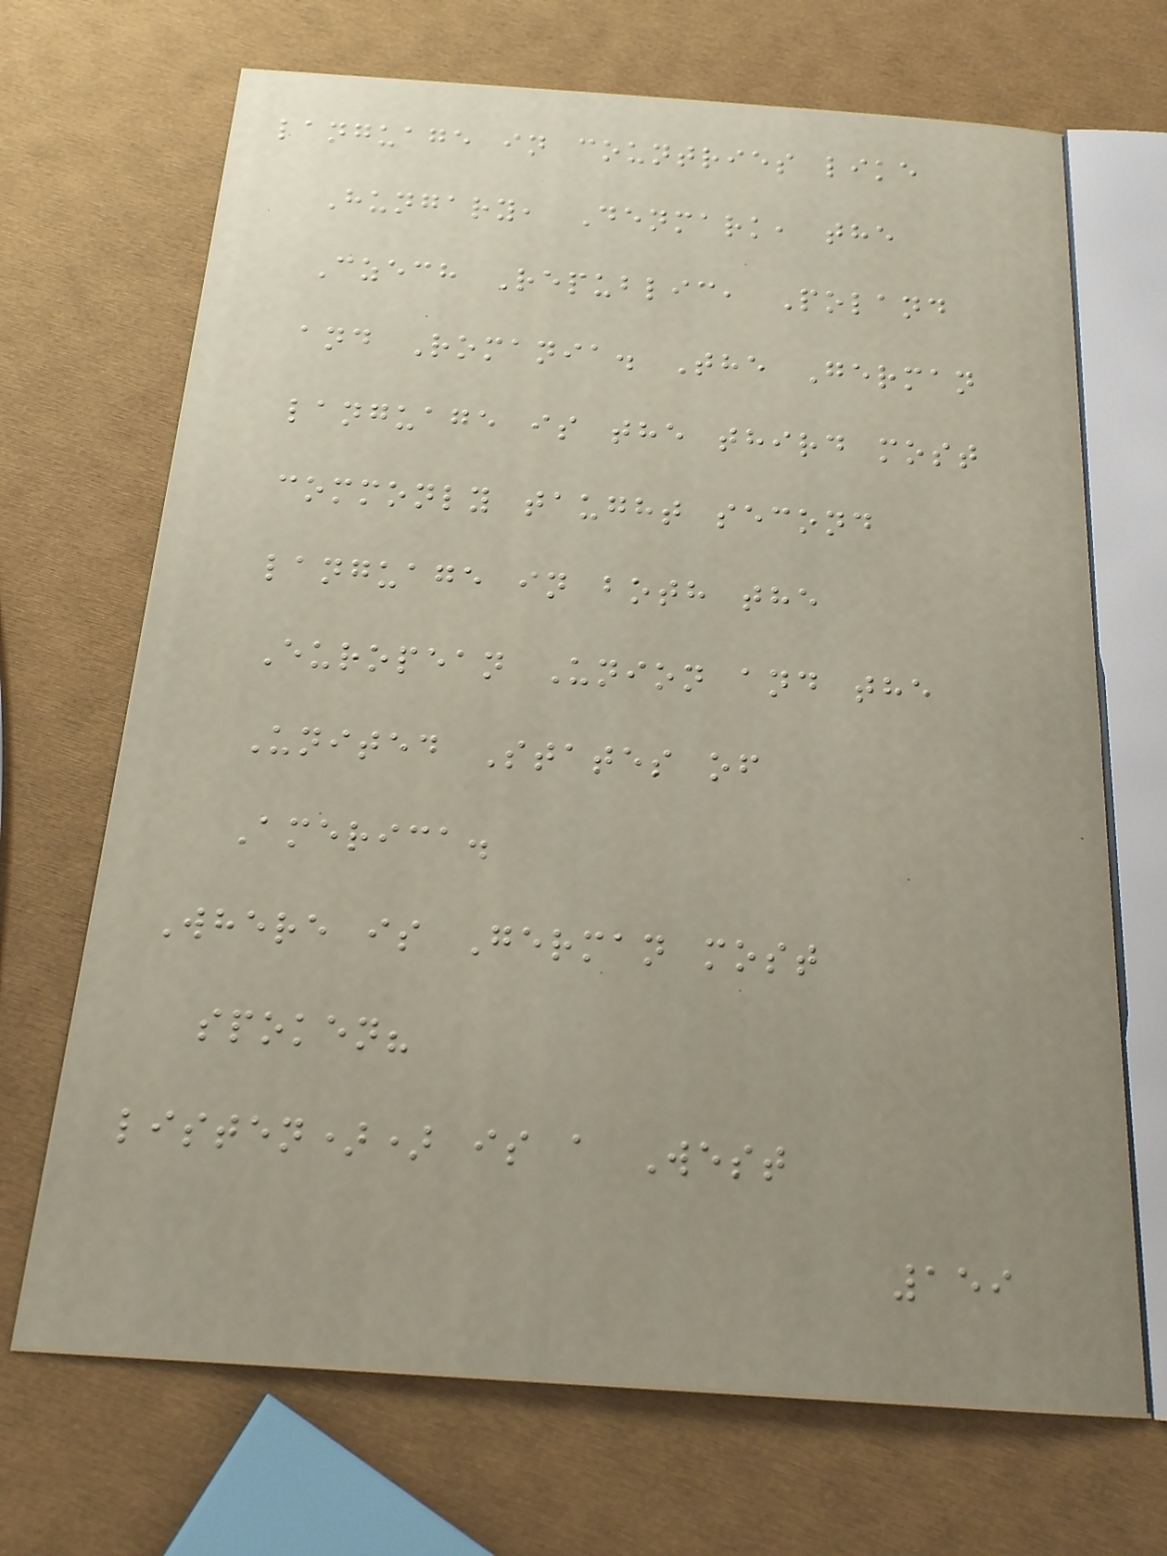language in countries like
Hungary, Denmark, the
Czech Republic, Poland
and Romania. The German
language is the third most
commonly taught second
language in both the
European Union and the
United States of
America.
Where is German most
spoken?
listen)) is a West
159
